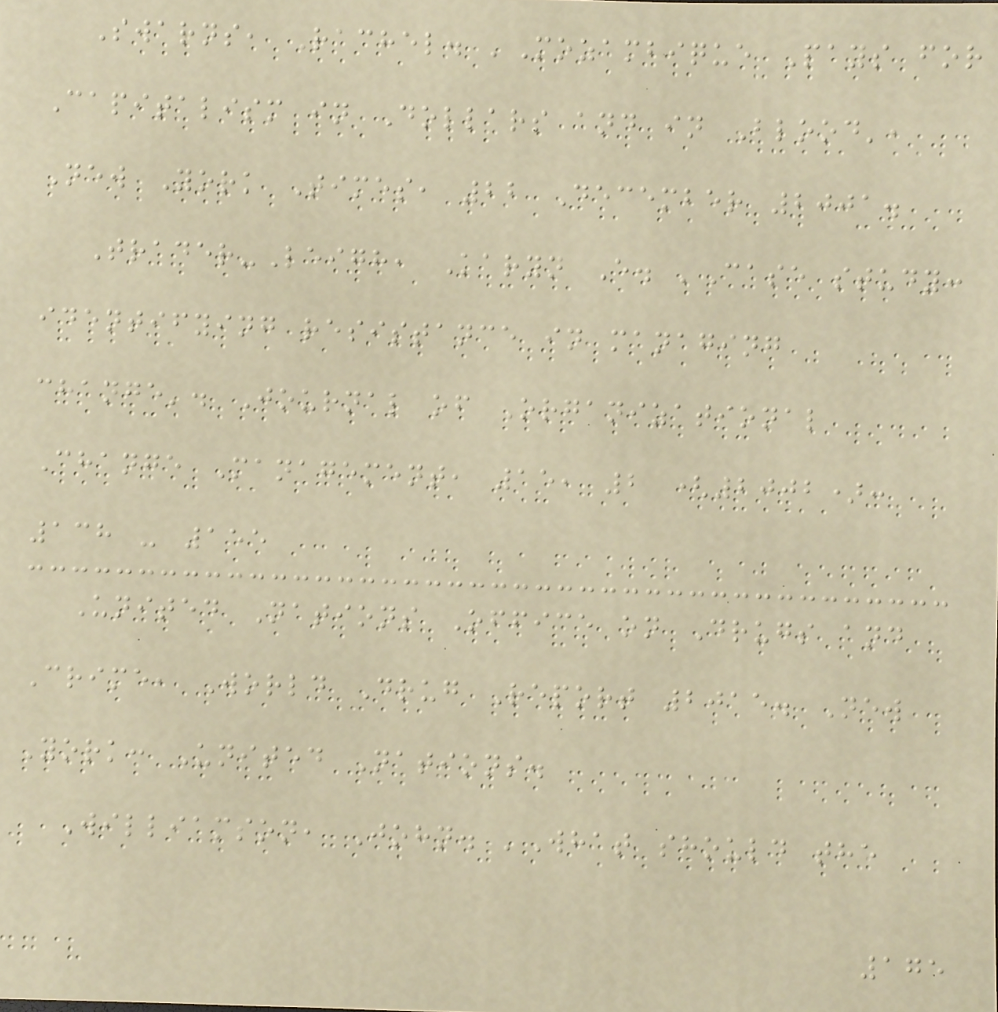Swarns, Rachel. 'Mozambique Pays for
Capitalism in Dollars and in Blood',
New York Times, 22 December 2001.
Trader-Leigh, Karyn E. 'Case study:
identifying resistance in managing
change'. Journal of Organizational
Change Management, 15, 2 (2002):
138 - 155
United Nations Office on Drugs and
Crime, World Drug Report 2015. New
York: United Nations.
Williamson, John. 'What should the
175
